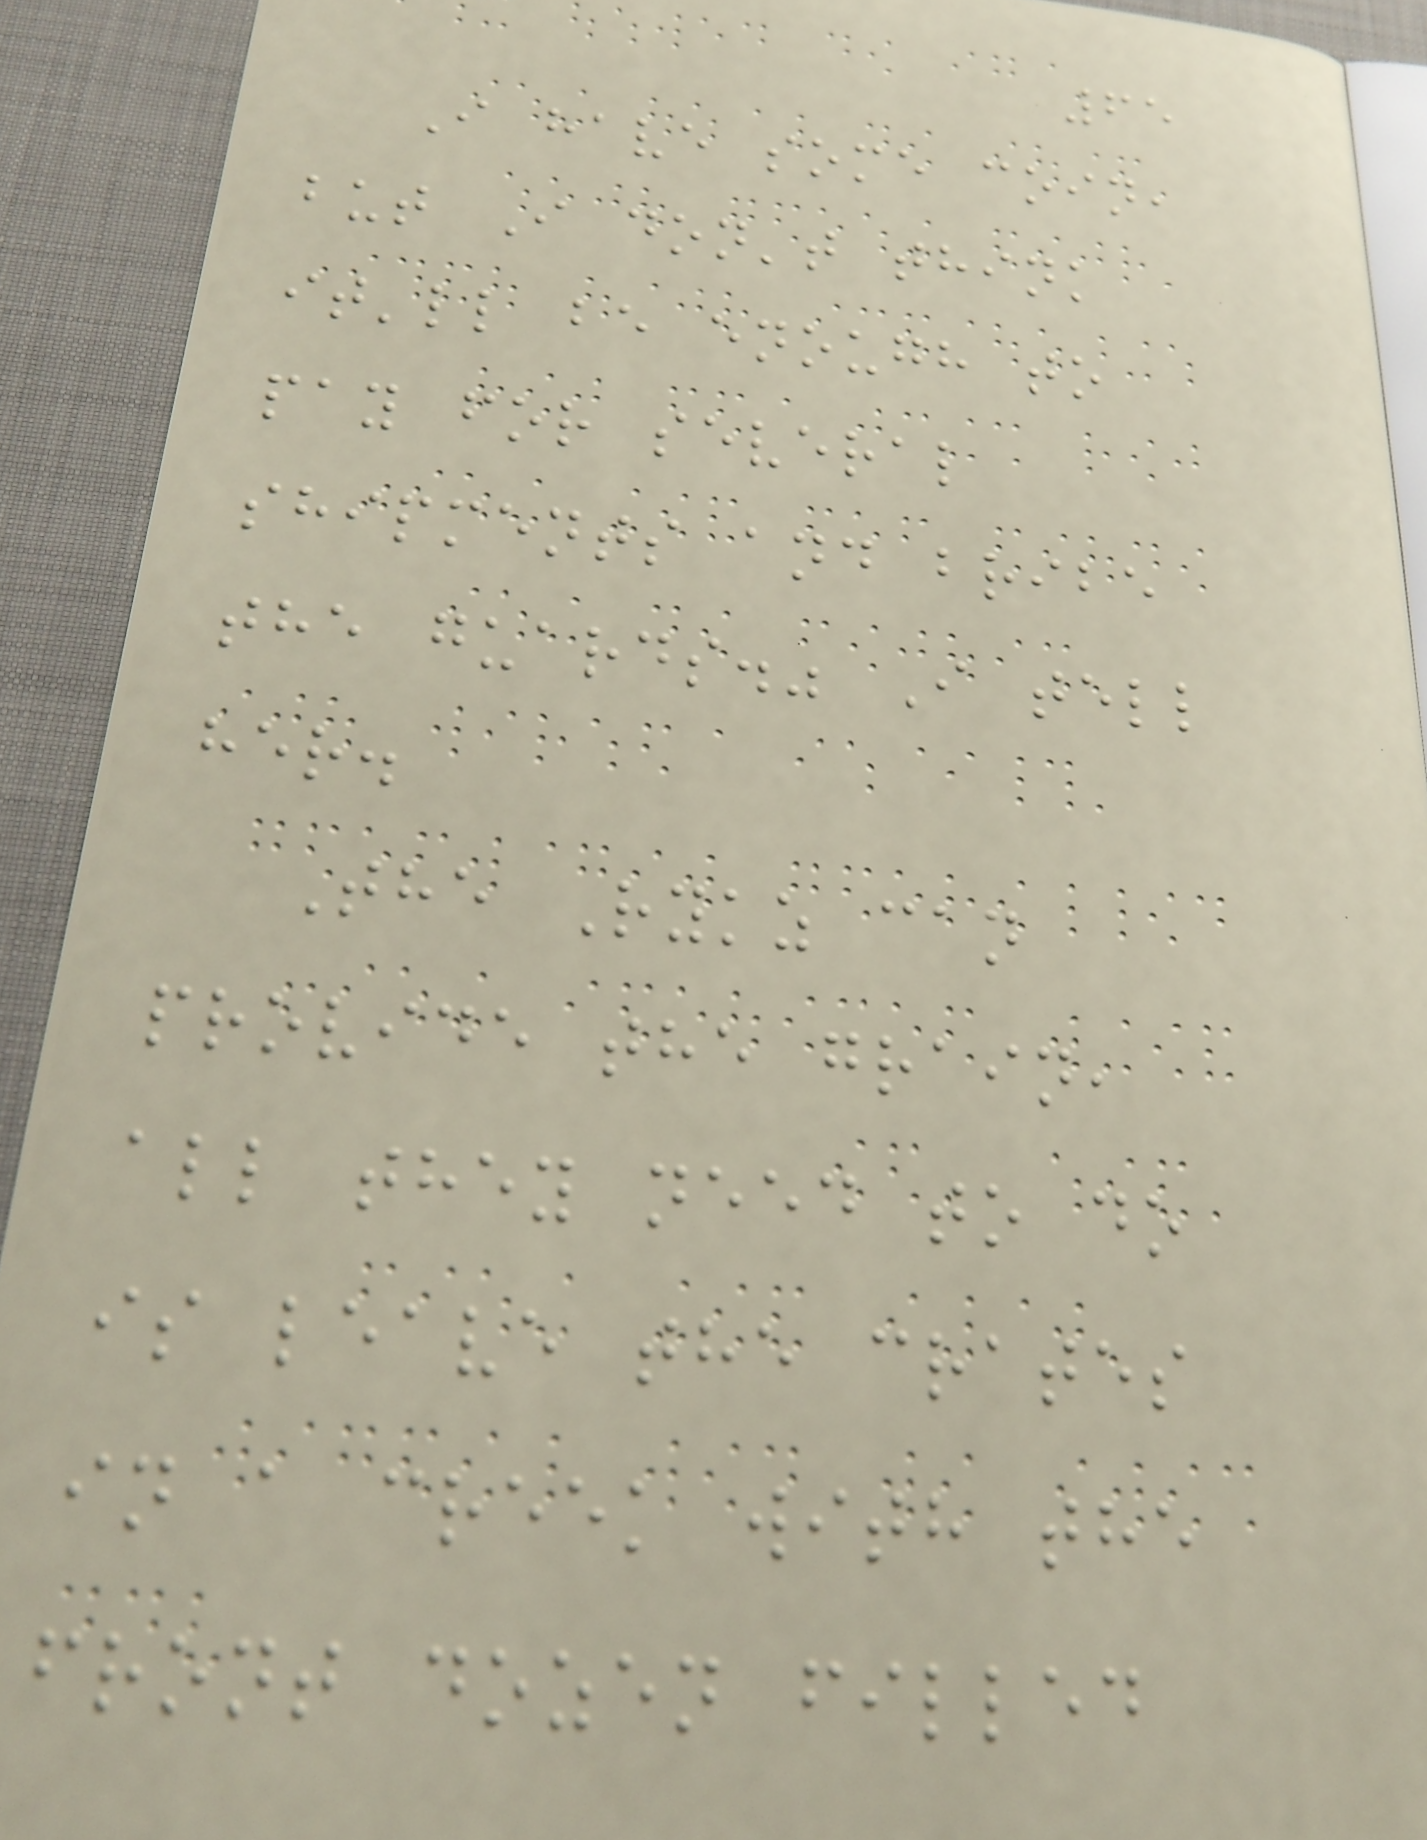65
I have some coin,
but I don't think
it'll be enough to
pay for several
shipments and bribe
the guards." I tell
her.
The Rykz can
provide the grain,
all they need to do
is leave the crates
in a creek with the
front dozen filled
